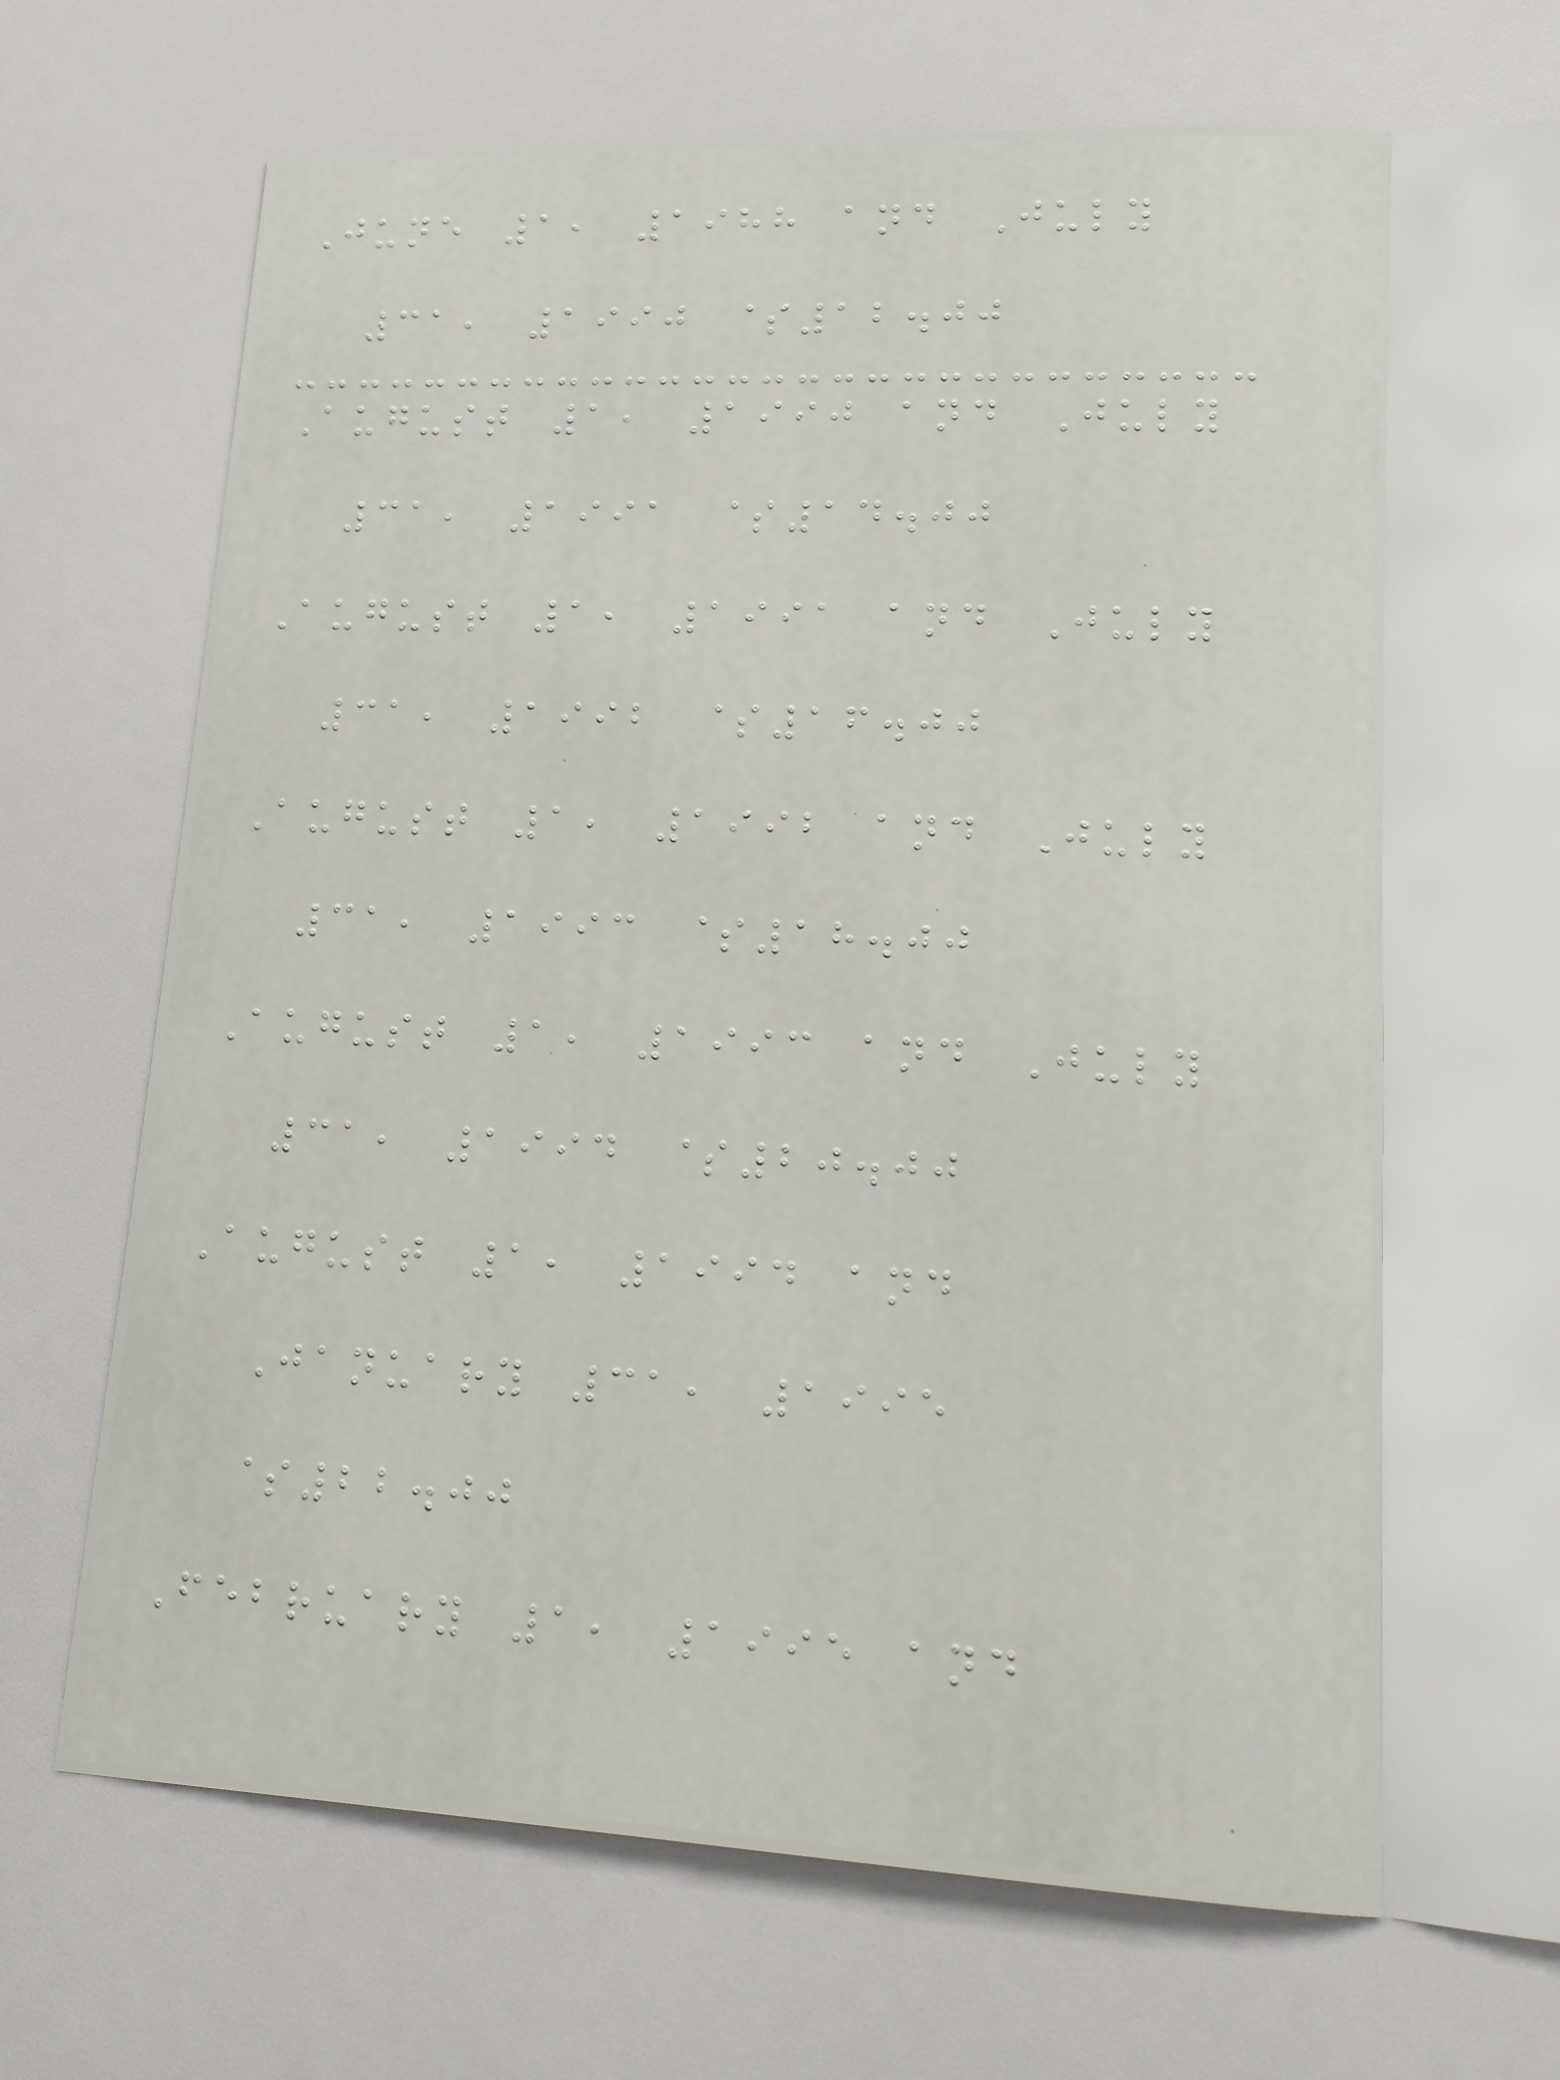June 1, 1988 and July
31, 1990 $12.00
August 1, 1990 and July
31, 1991 $14.00
August 1, 1991 and July
31, 1992 $16.00
August 1, 1992 and July
31, 1993 $18.00
August 1, 1993 and July
31, 1994 $20.00
August 1, 1994 and
January 31, 1995
$22.00
February 1, 1995 and
